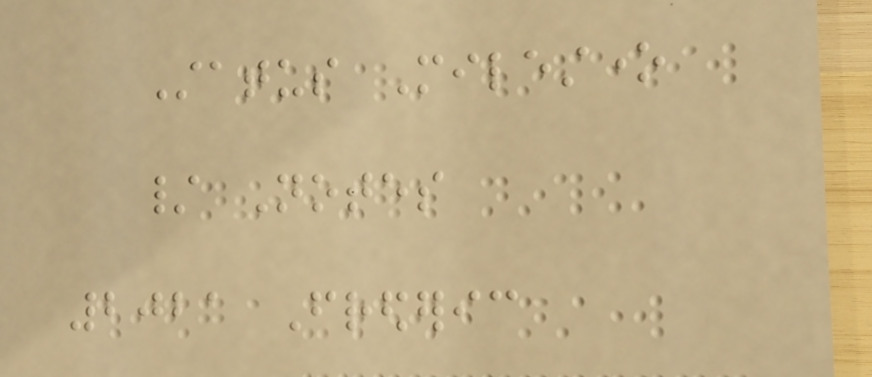Status Milestone
/ Notes
2021 Frederic
